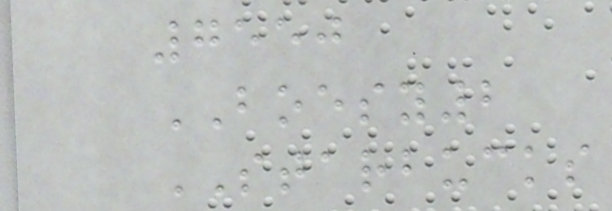7550
BOESY2
STARBUCKS
